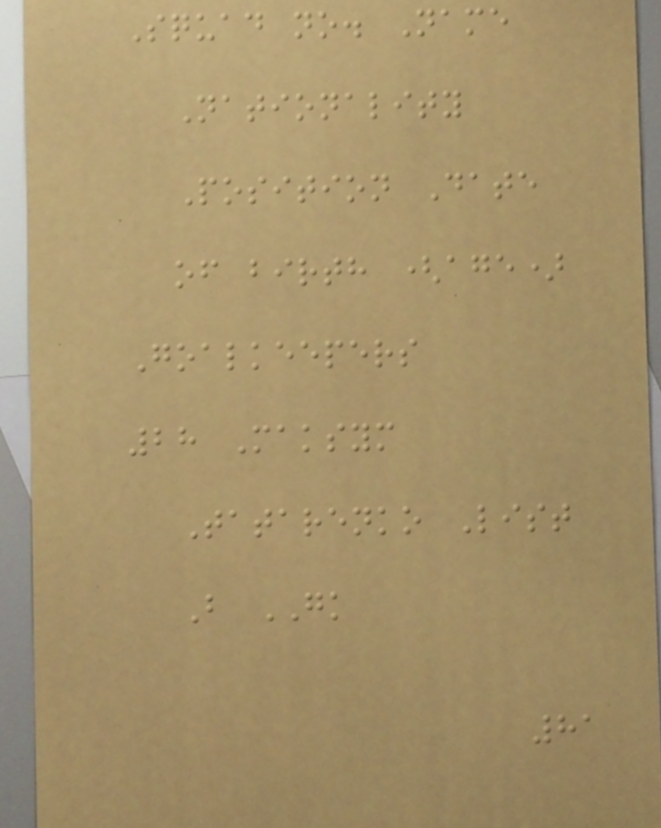Squad no. Name
Nationality
Position Date
of birth (age)
Goalkeepers
28 Maksym
Tatarenko List
B GK
81
